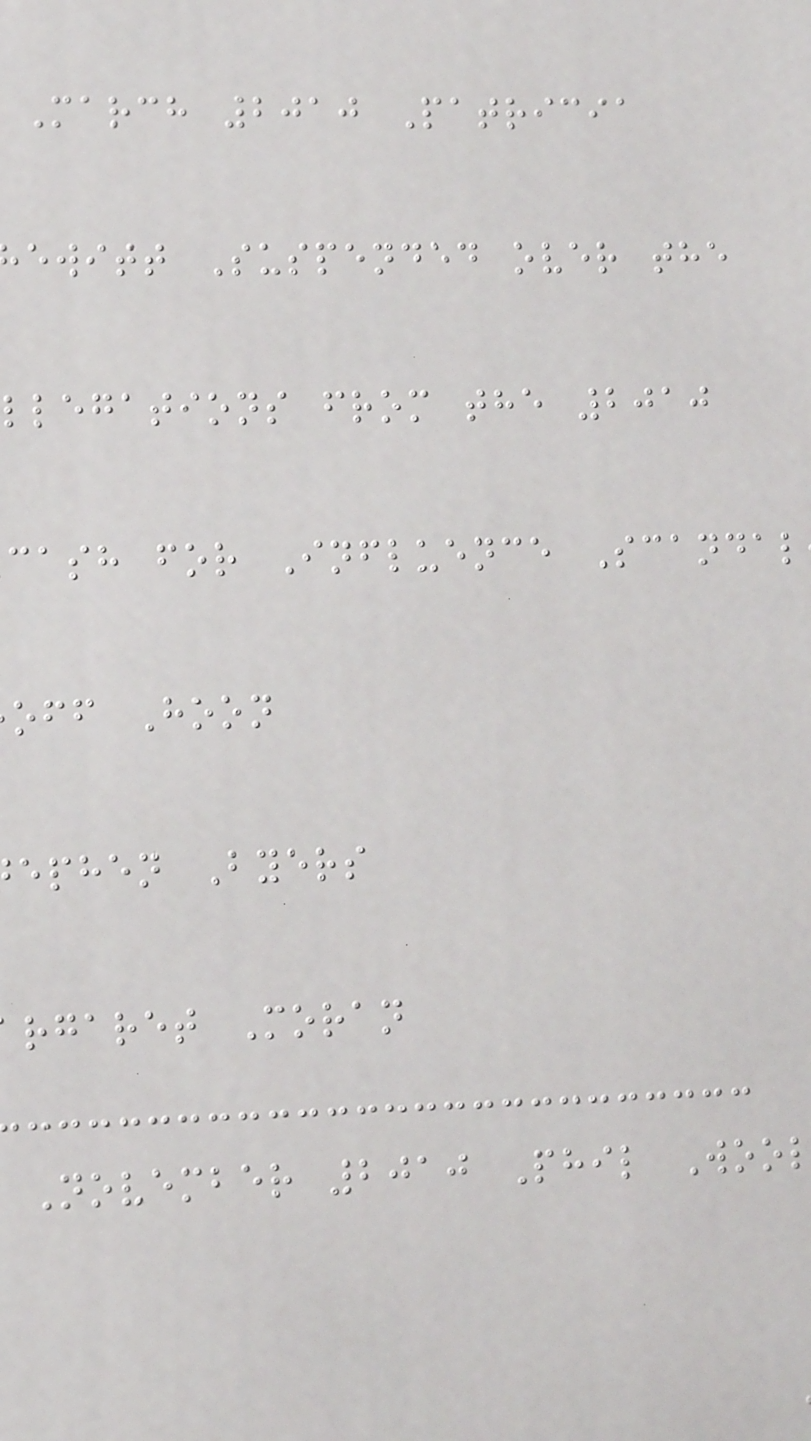March 2010 Patricia
ewitt Suspended over the
llegations from the 2010
cash for Influence Scandal
off Hoon
ephen Byers
rgaret Moran
November 2010 Phil Woo
